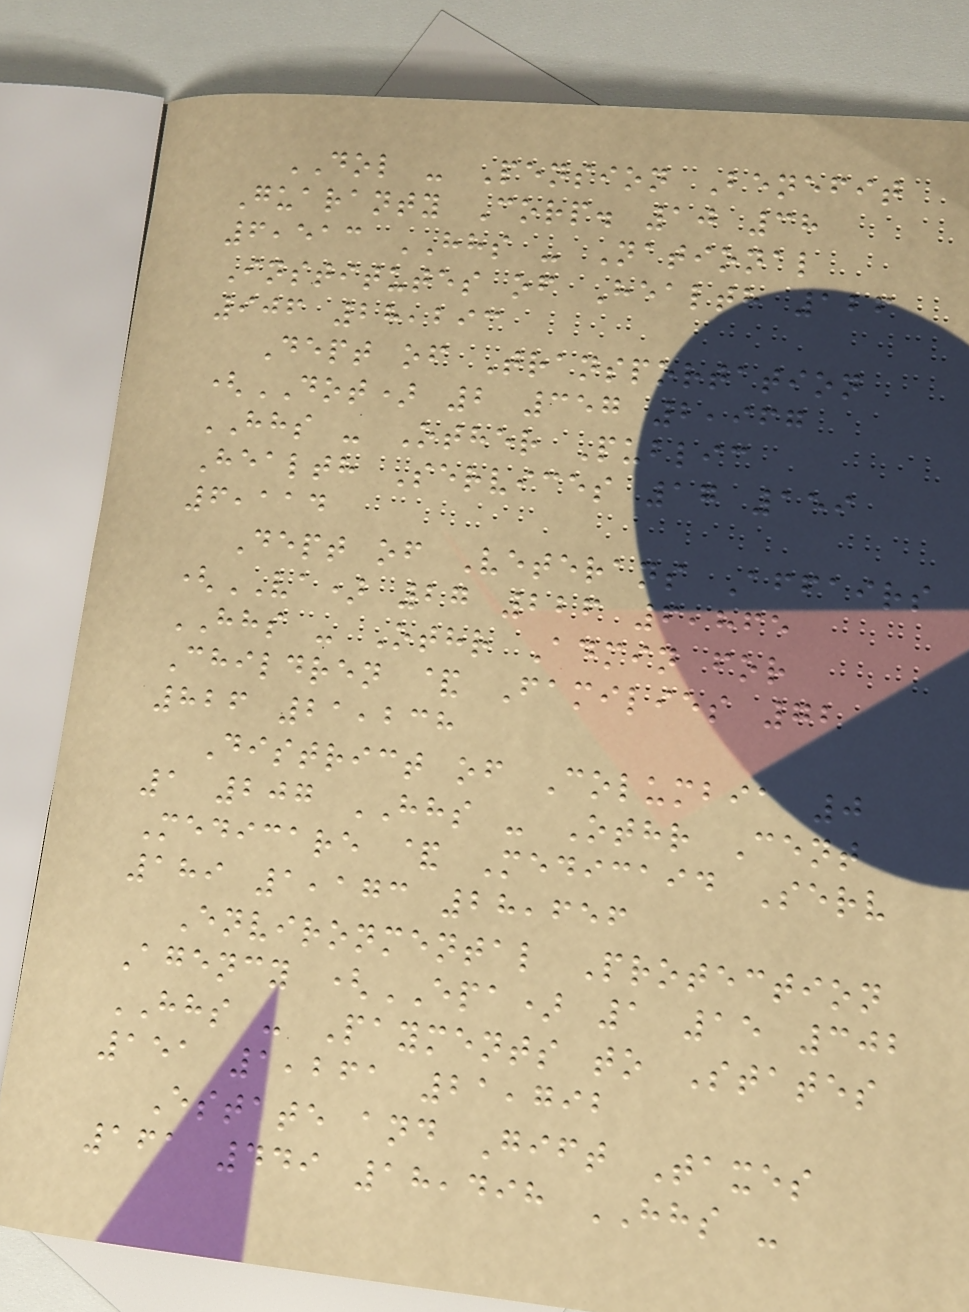DOL - Pension Benefit
Guaranty Corp. 10 38
6,513 HHS - National
Institutes of Health 126
906 28,293
Dept of Transportation
(DOT) 2 357 2,967
HHS - Other Public
Health Services 17 159
6,114
Dept of Veterans Affairs
(VA) 27 226 6,865
HHS - Othr Admin for
Children & Families 72
826 21,238
District of Columbia 0
1 207 HHS - Othr Cent
Medicare & Medicaid Serv
189 1,173 28,656
Environmental Protection
Agency (EPA) 1 15 302
HHS - Payments to States
151 1,261 21,792
Estate and Gift Taxes
161 449 18,498 HHS -
